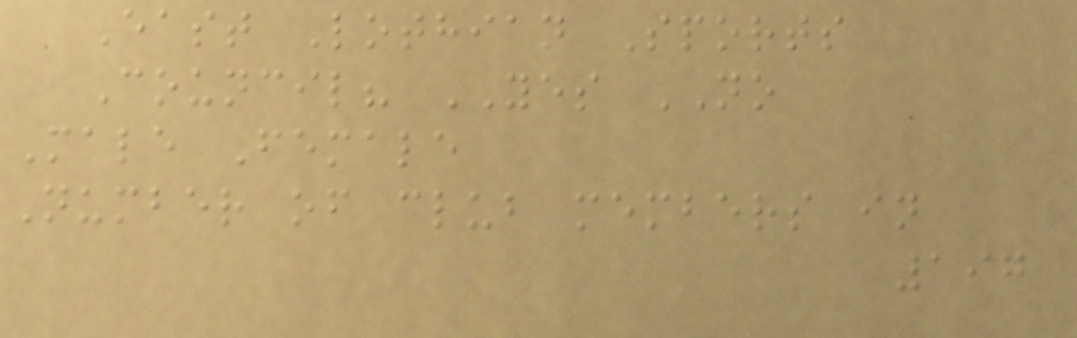East Lothian Sports
Council? YES NO
Male Female
Number of club members in
197
